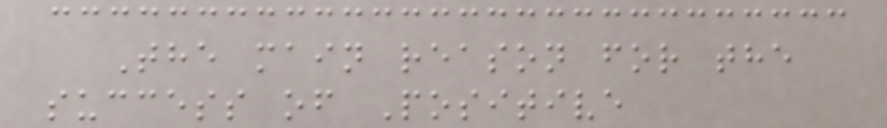The main reason for the
success of Positive
